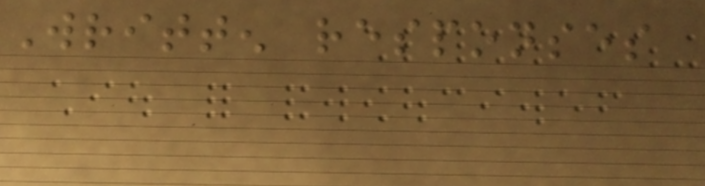Written responses
